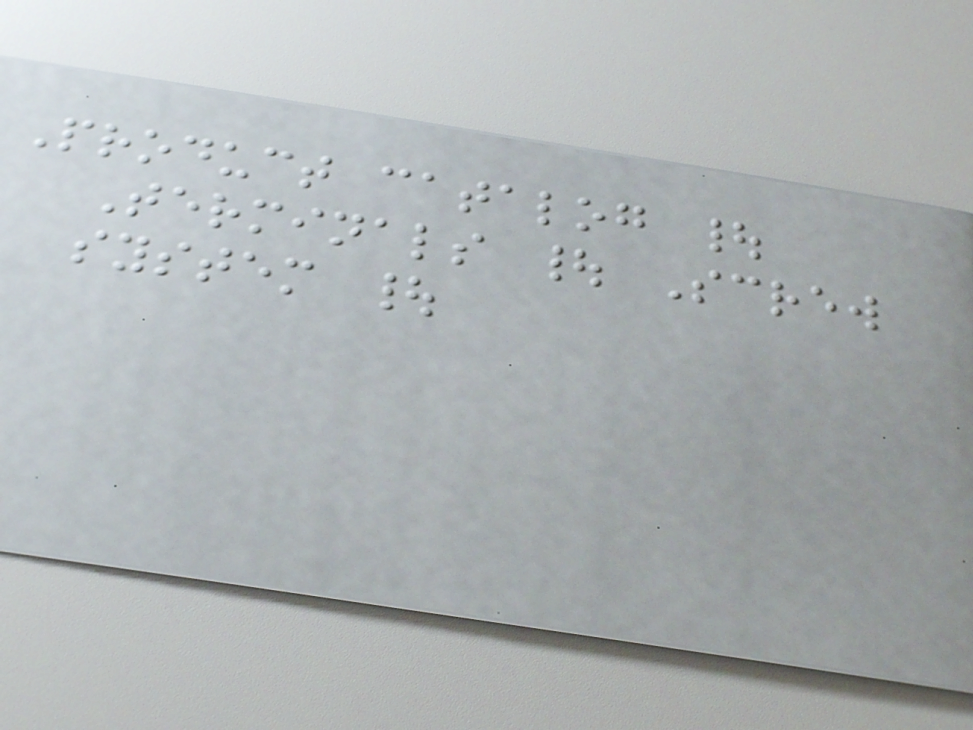Product catalog |
Terminals | Screw
system |
